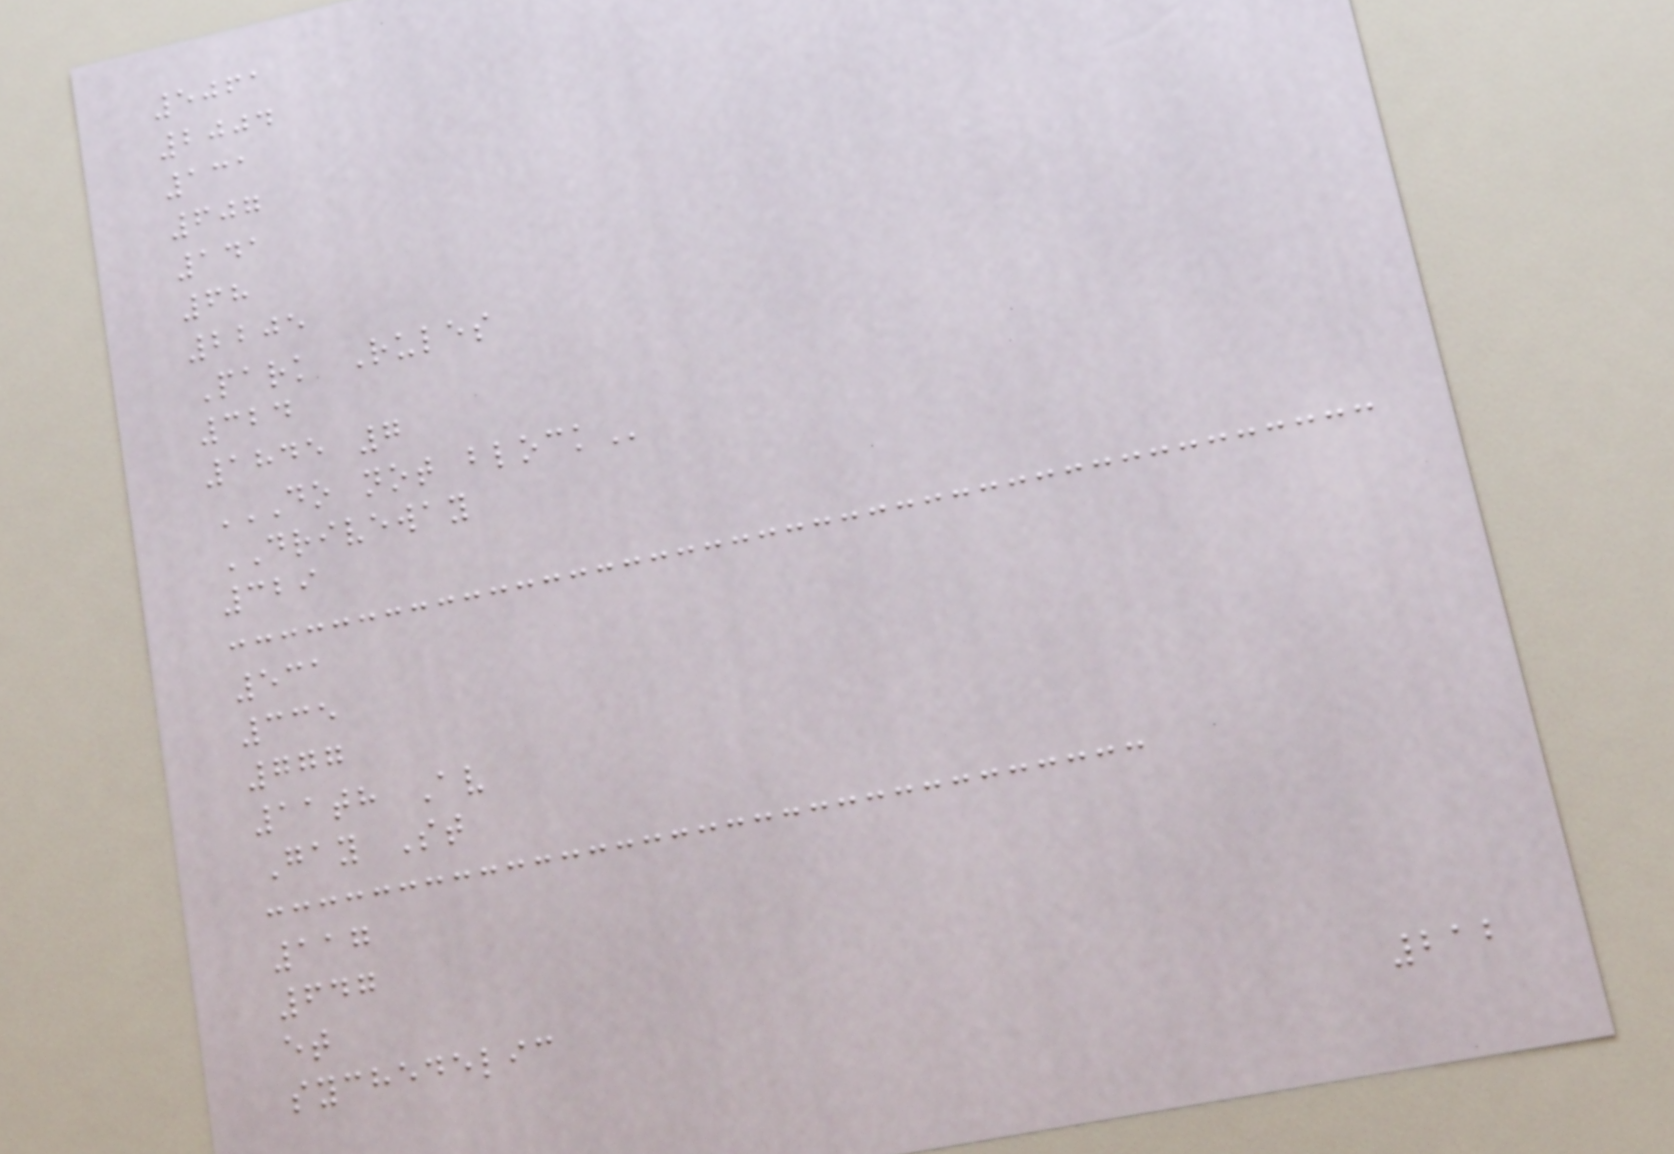5061
2004
131
607
141
68
2205
Park Rules
324
1845 7
DO NOT BLOCK
DRIVEWAY
329
531
335
777
11th Av
Gay St
117
647
et
sychedelic
212
